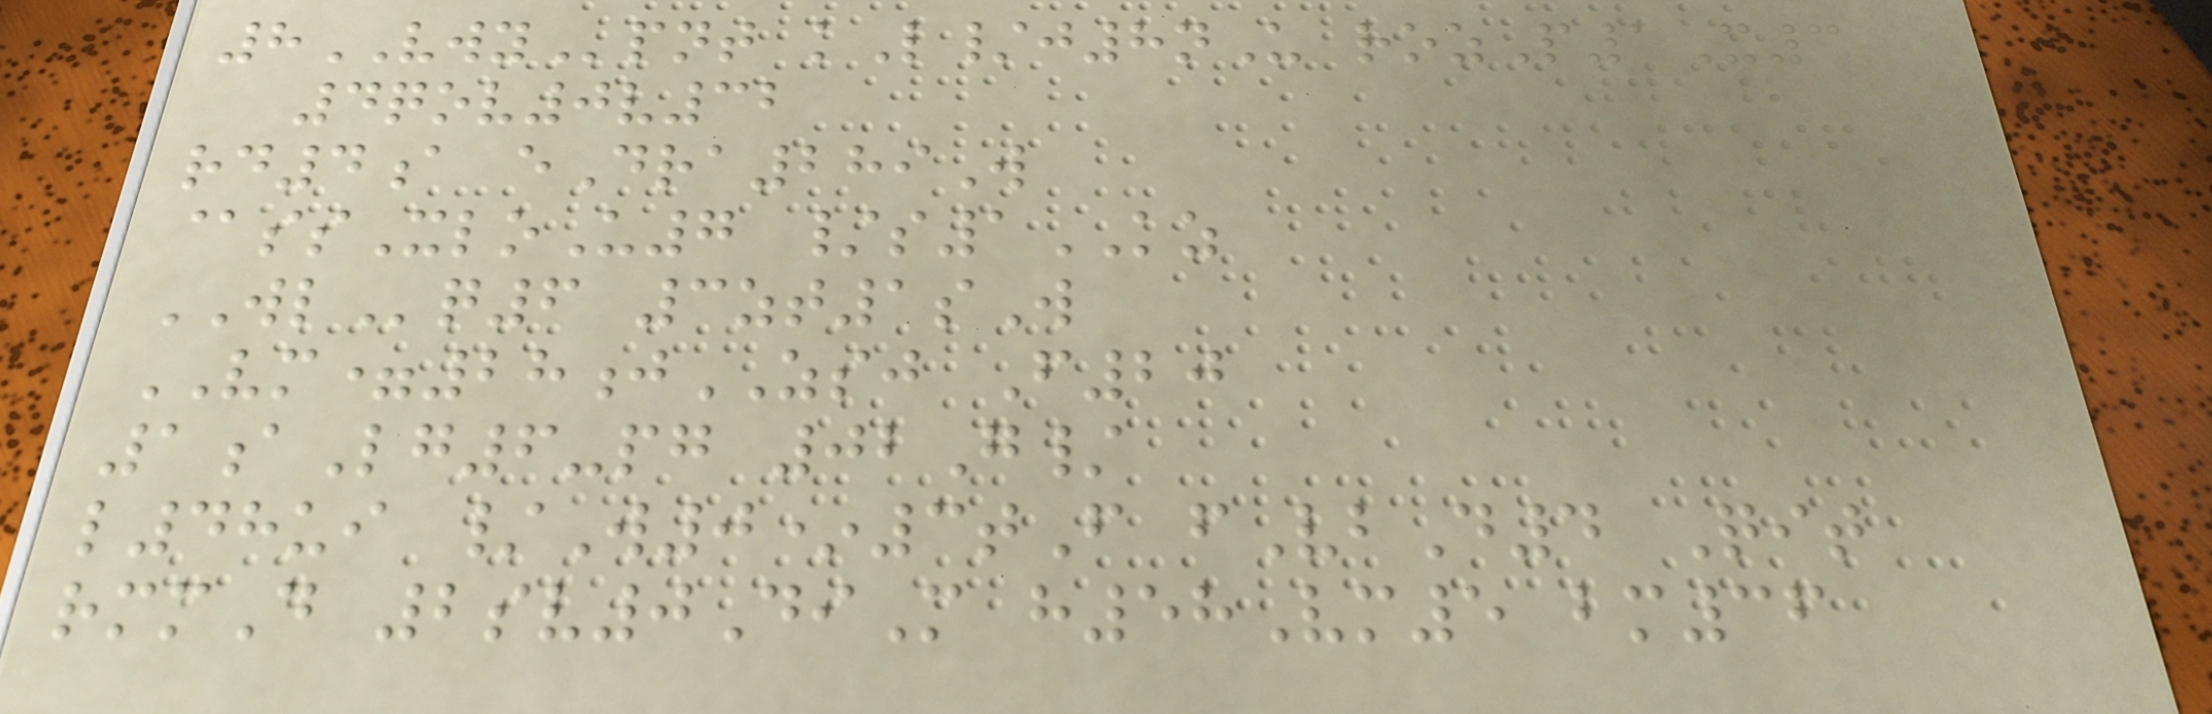8VWYpnt kL/j8nU rozP1X3
4qov0v32
rd4a eDra289W
@ssXloU7 /s1KZ
WLq6 3zt1sW
VM=28jZSJ F20
1aLg6-pg 02G/
l48ui /W0*3tF fVbD4 Qit
rmmD 2sv0DiM h58Vm5 bm36
